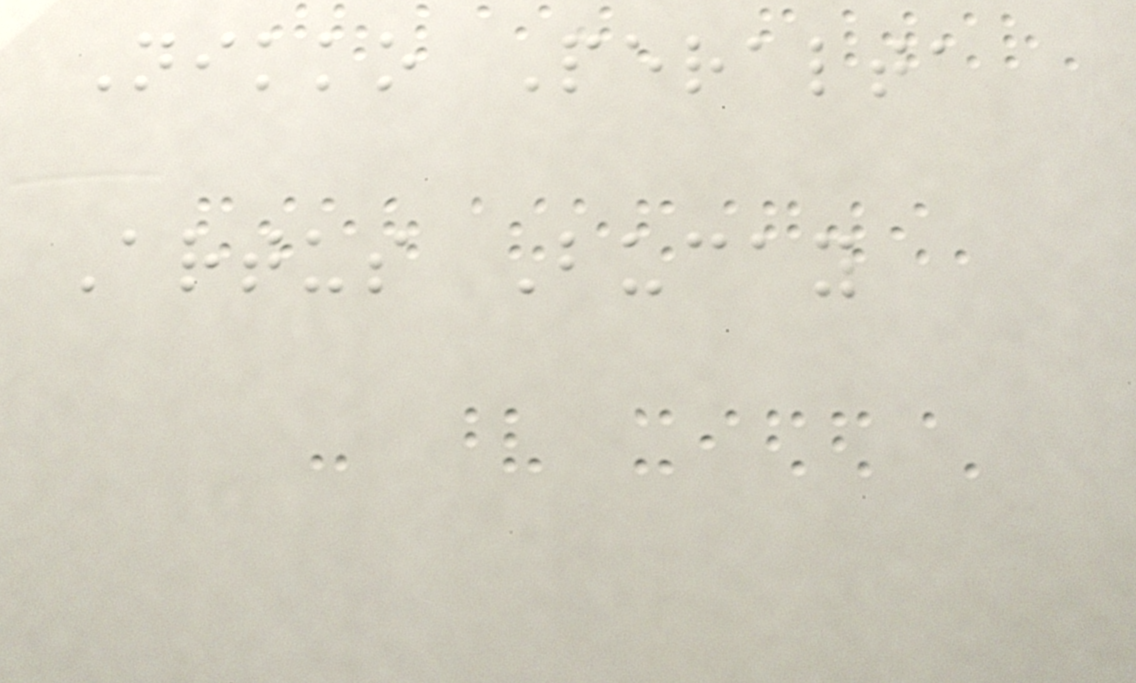Nikko Peralta
Artus Bucay
